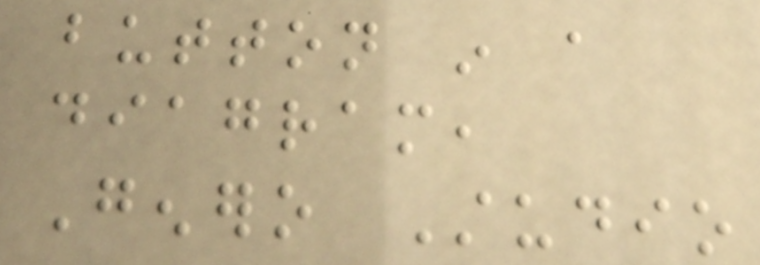button in a
diagram,
Genero Studio
